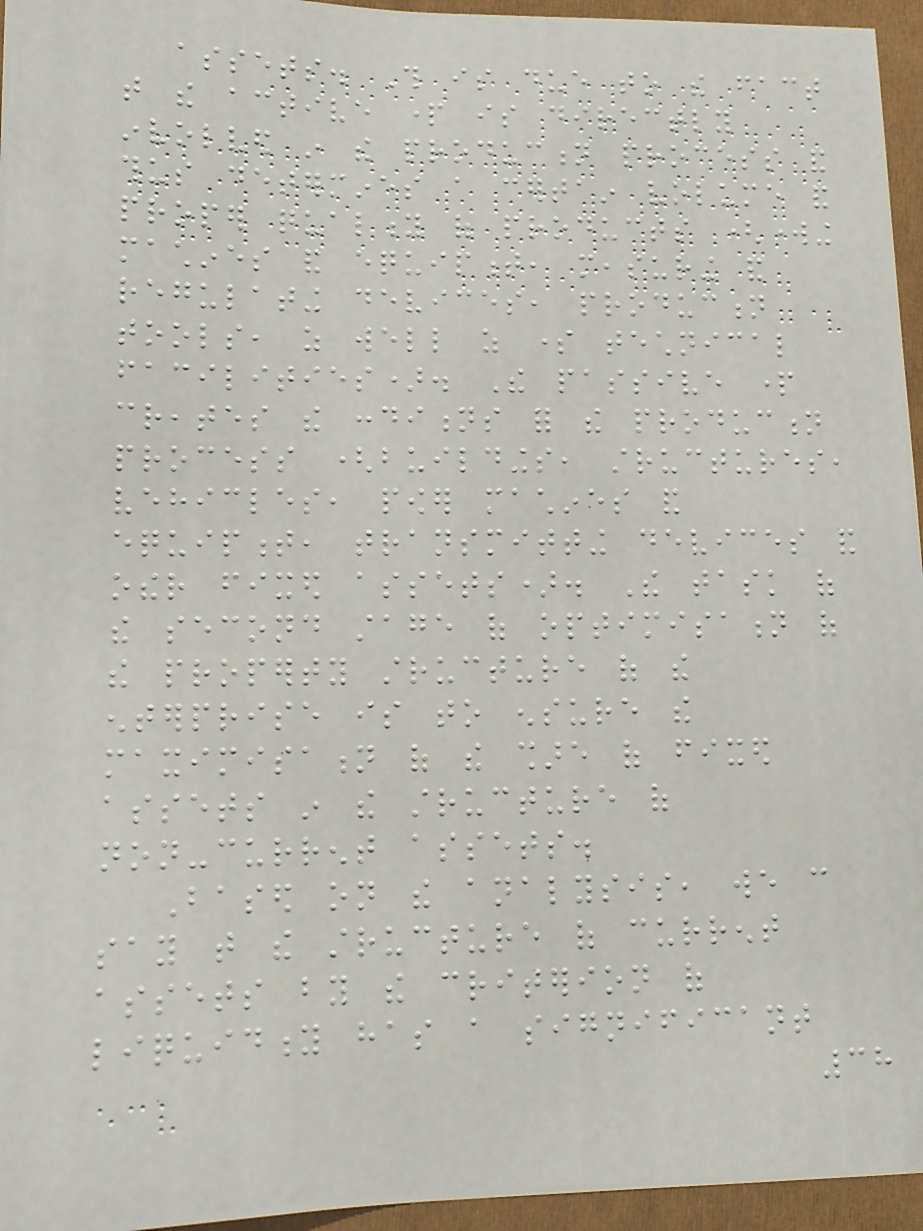assets. This is due to the fact
that the active part is directly
involved in the production process and
thus determines a certain volume and
proper quality of products (working
machines and equipment, measuring and
regulating devices, production
tools, as well as some technical
facilities). The passive part
creates the conditions for the production
process (buildings, structures,
vehicles, power machines and
equipment, transmitting devices and
other fixed assets). The task of
the second stage of optimisation of
the property structure of the
enterprise is to ensure the
maximisation of the share of fixed
assets in the structure of
non-current assets.
Based on the analysis, we can
say that the structure of current
assets by the criterion of
liquidity has a significant
38
